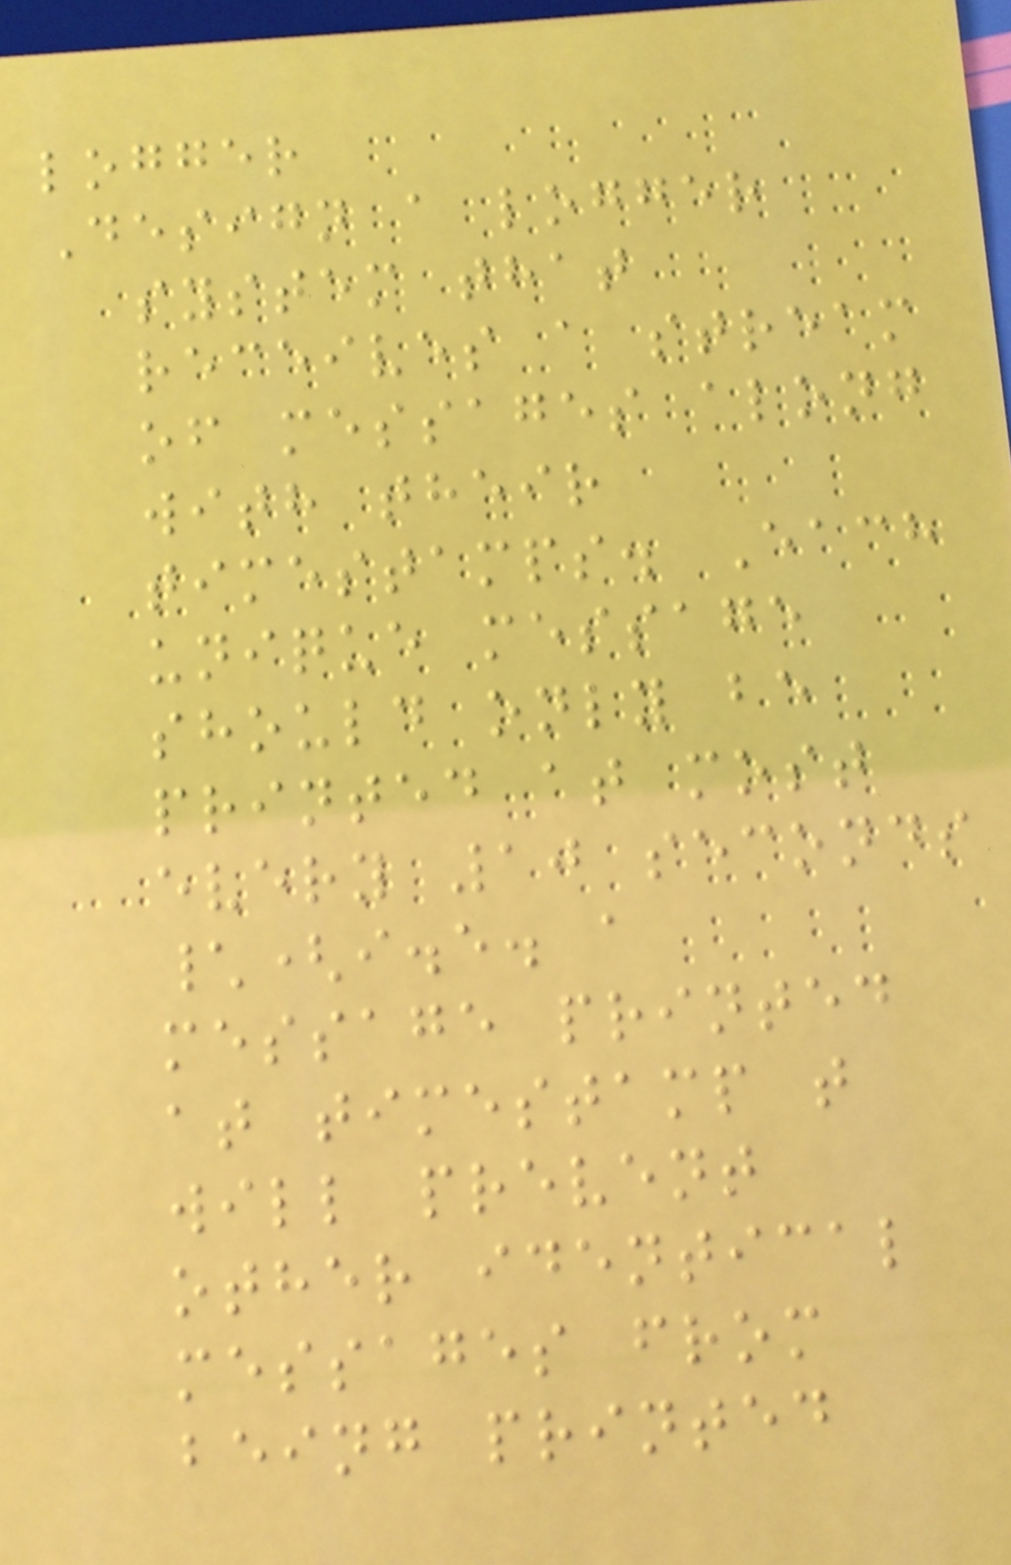logger
Design a logger
system that
receives a stream
of messages along
with their
timestamps. Each
unique message
should only be
printed at most
every 10 seconds
\(i.e. a
message printed
at timestamp t
will prevent
other identical
messages from
being printed
